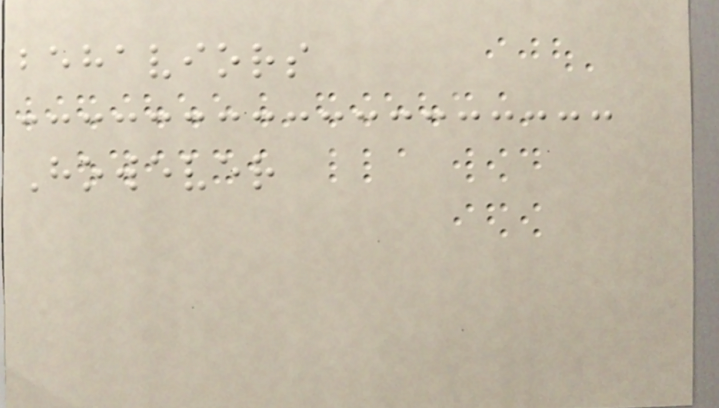behaviors
However
